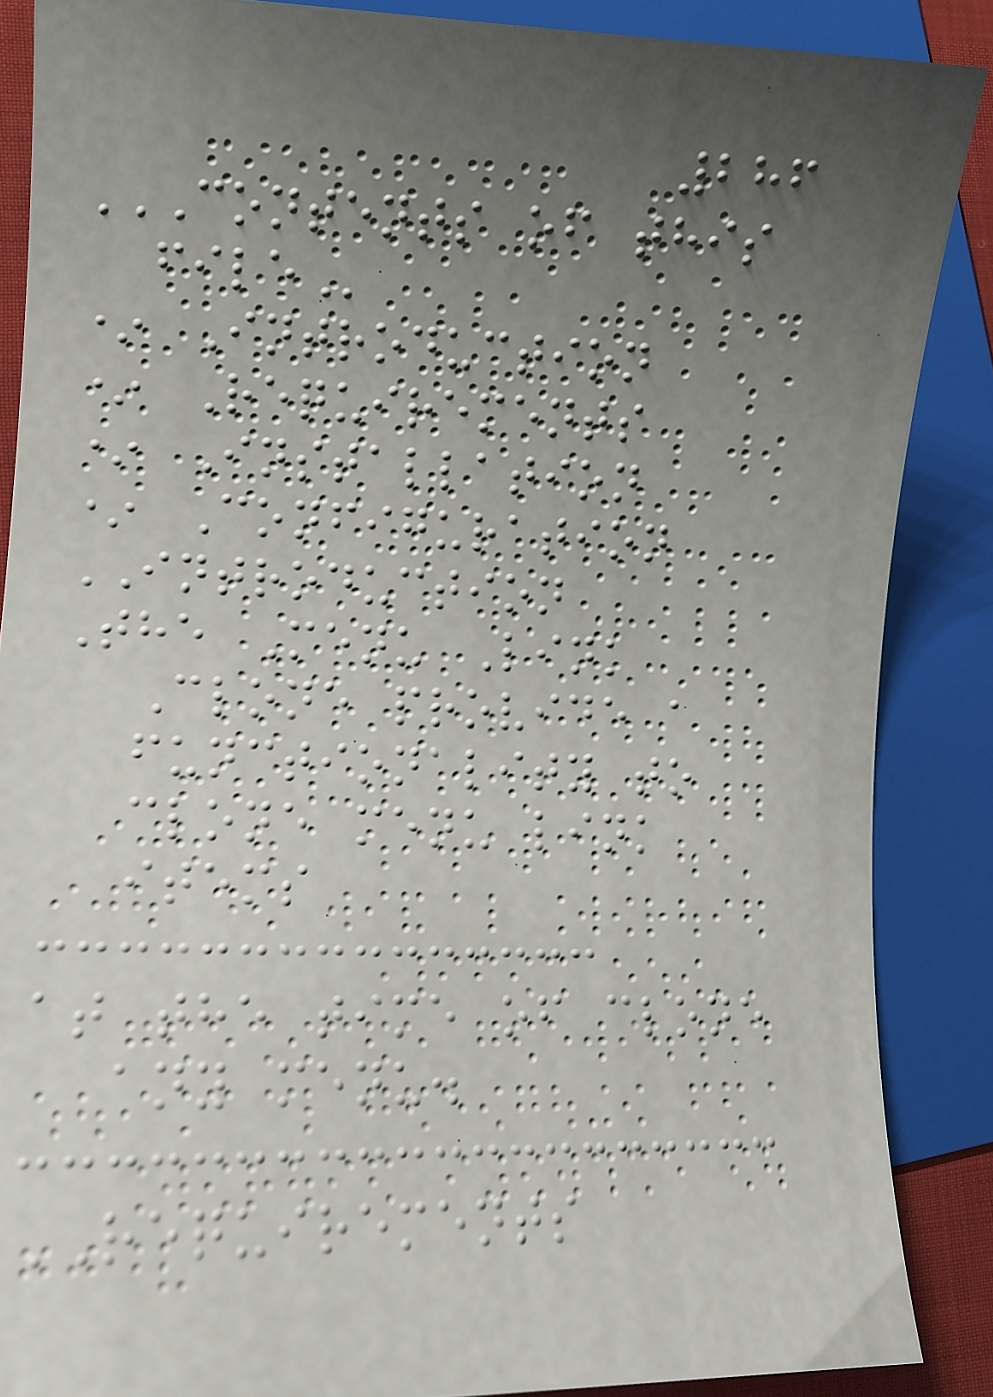286
CONTENTS OF THIS
FILE
* Introduction
* Requirements
* Installation
* Configuration
INTRODUCTION
The Menu Link
Clone provide a
functionality to
clone menu link
items
at the time of clone
any menu.
REQUIREMENTS
